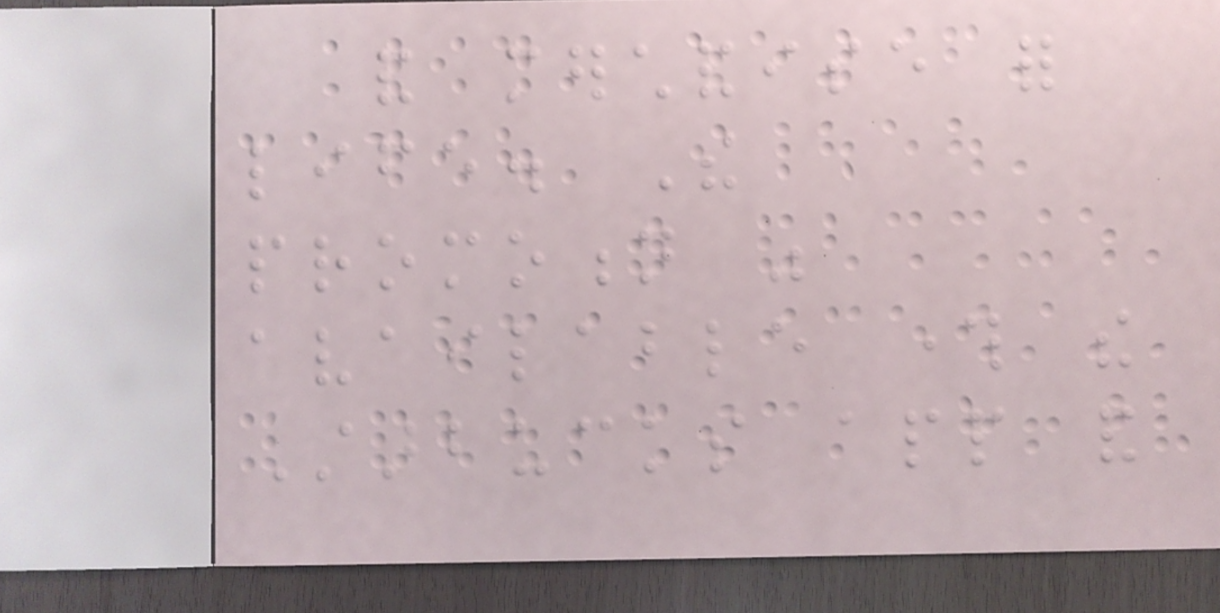and merchandise for
life. The
promotion was
available through the
Starbucks app and
